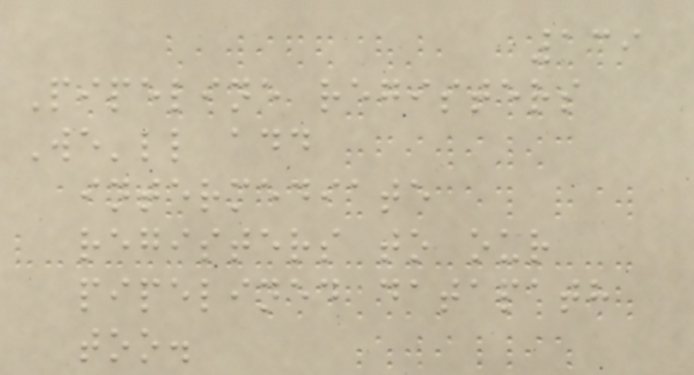139
Pipeline registers
We'll add
intermediate
registers to our
pipelined datapath
too.
